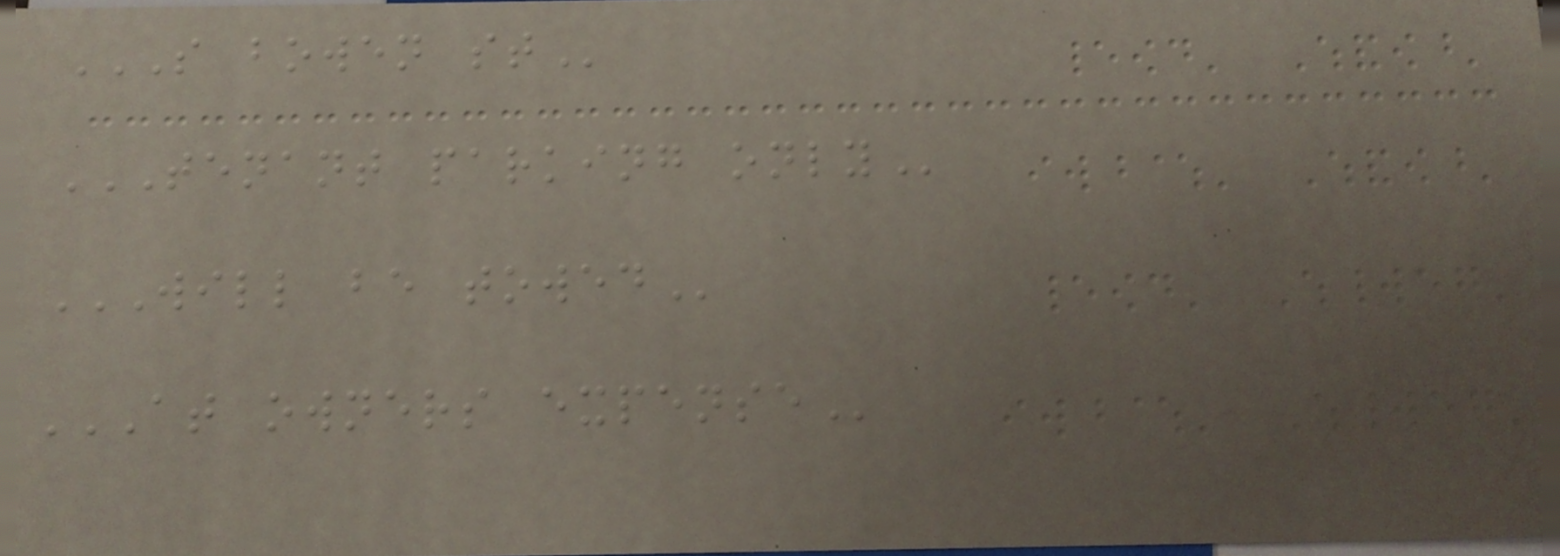S BOWEN ST
TENANT PARKING ONLY
WILL BE TOWED
AT OWNERS EXPENSE
